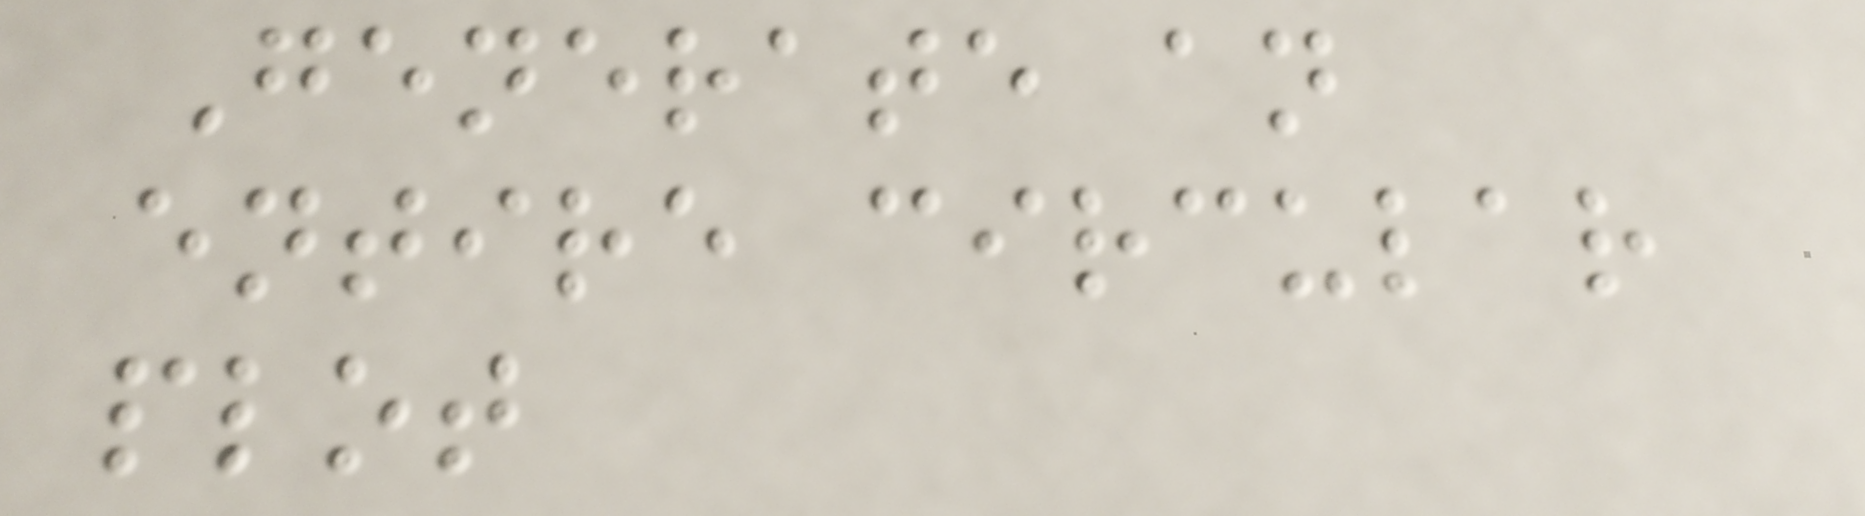Generate an
entire circular
plot
